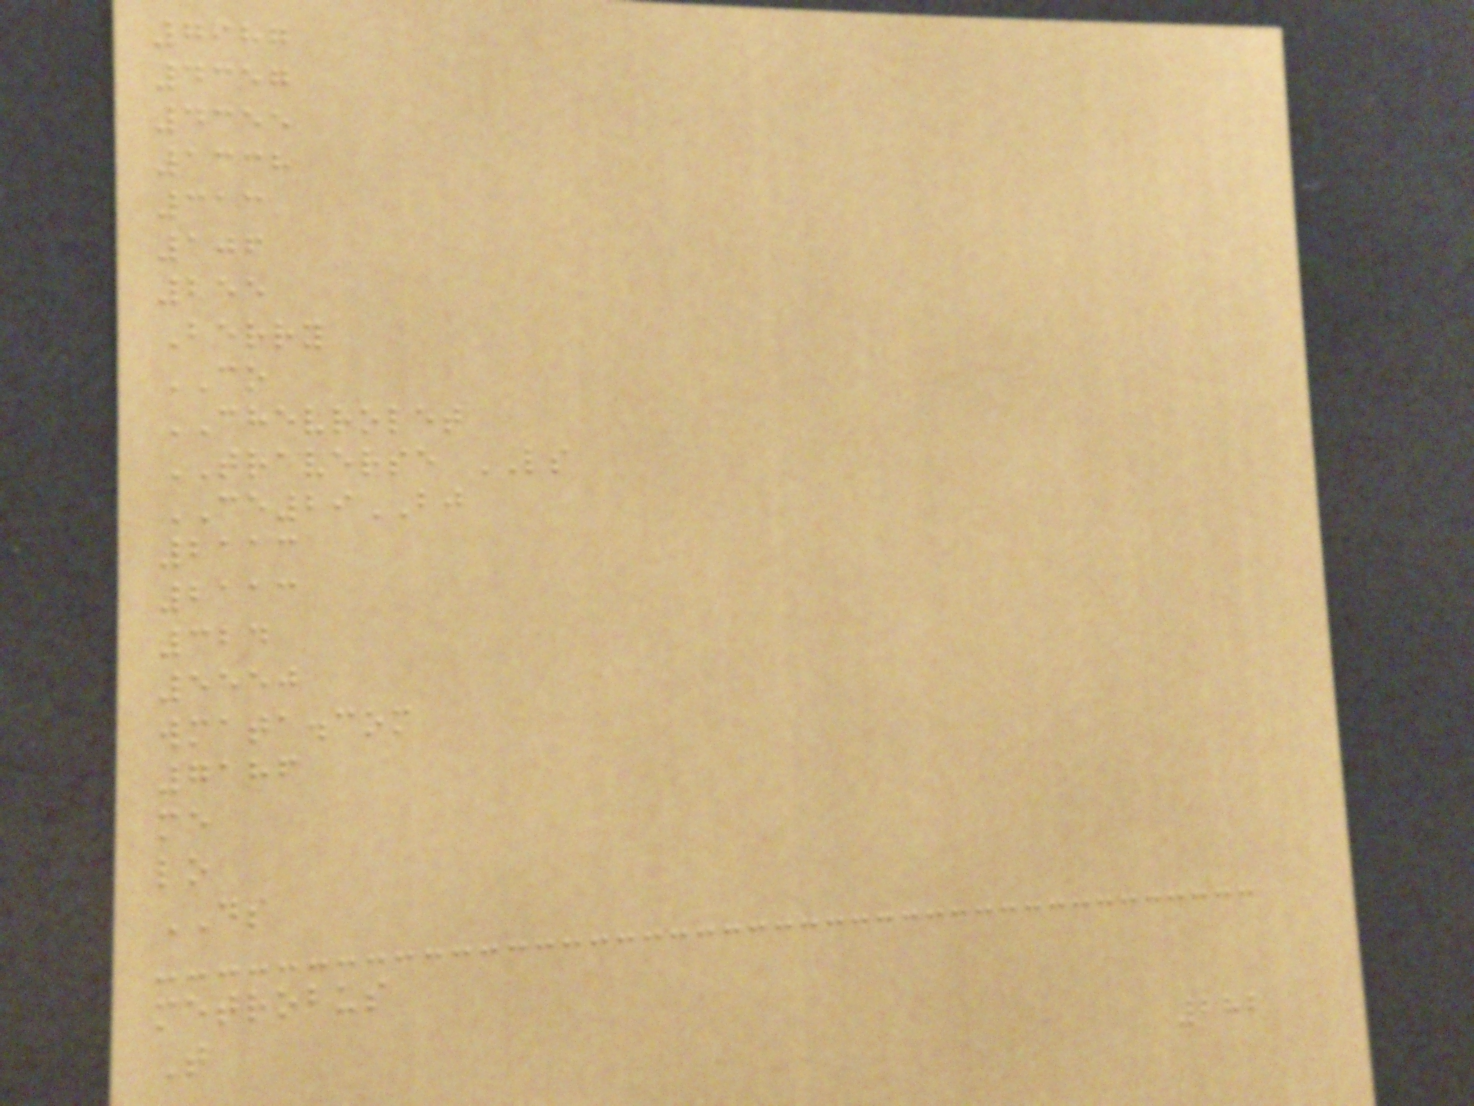7987
4357
4355
1338
313
106
255
Berry
CO
CHEVROLET
TRAVERSE LS
CE29BJ
2113
2113
324
5550
wmata.com
7186
me
lo
DS
metrobus
T
282
